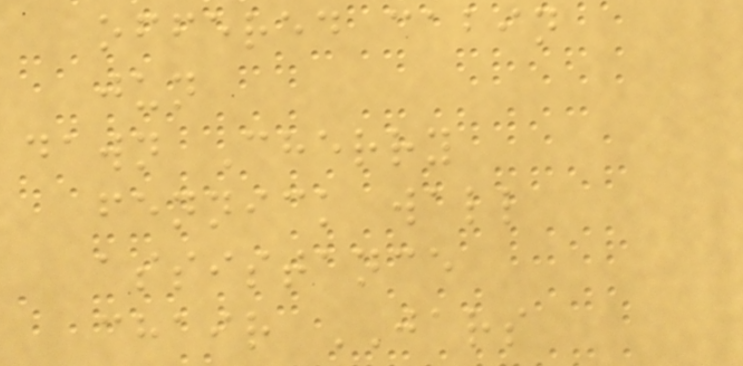offered cabin
jun
dawn Cherry
fennick wall
assistance
chair JARS
